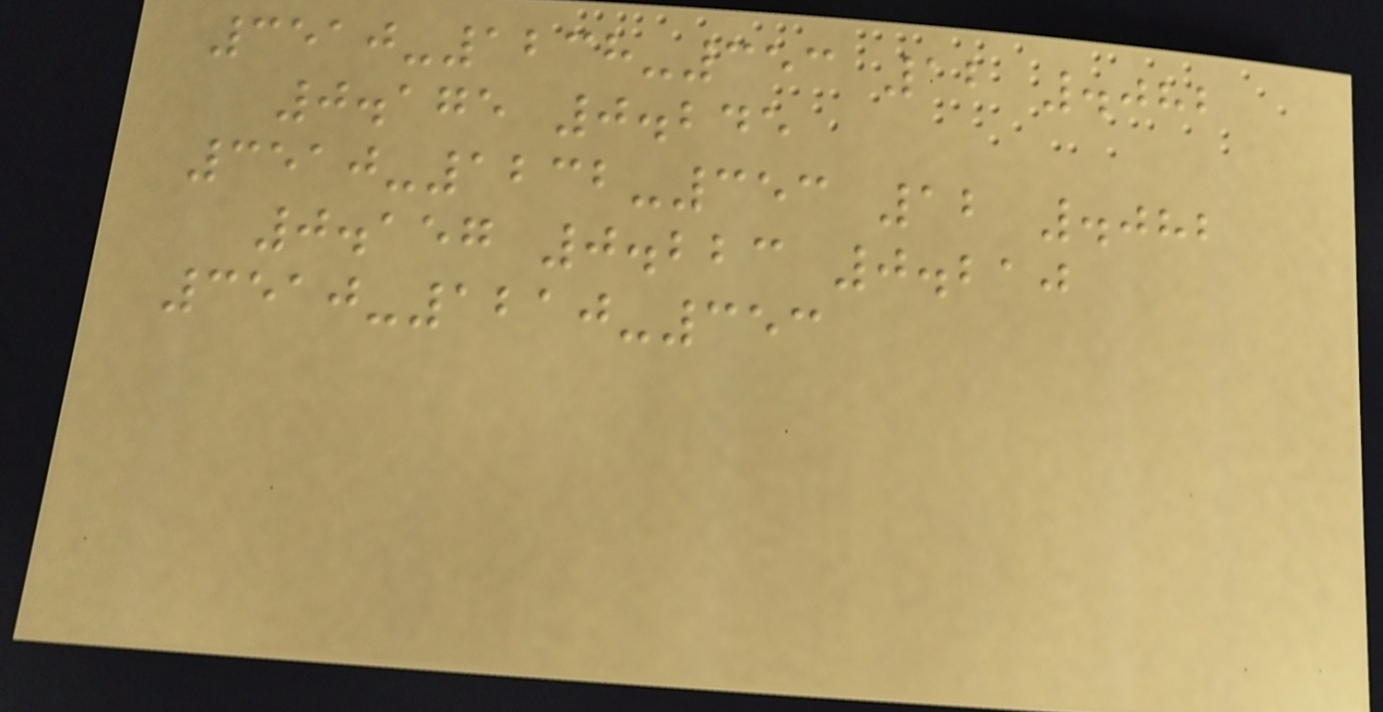3510-1238-353 12 .082
0.175 0.245
3510-1232-353 12 .082
0.157 0.223 0.210
3510-1210-353
